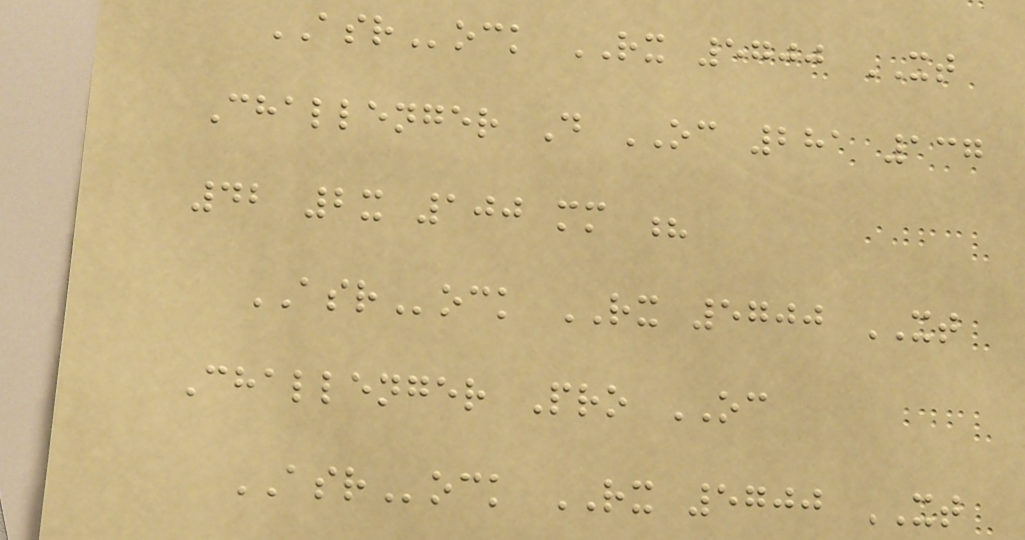ASRock RX 5700 XT
Challenger D OC 281 137
42 2x 100 mm ?
ASRock RX 5700 XT
Challenger Pro OC
ASRock RX 5700 XT
